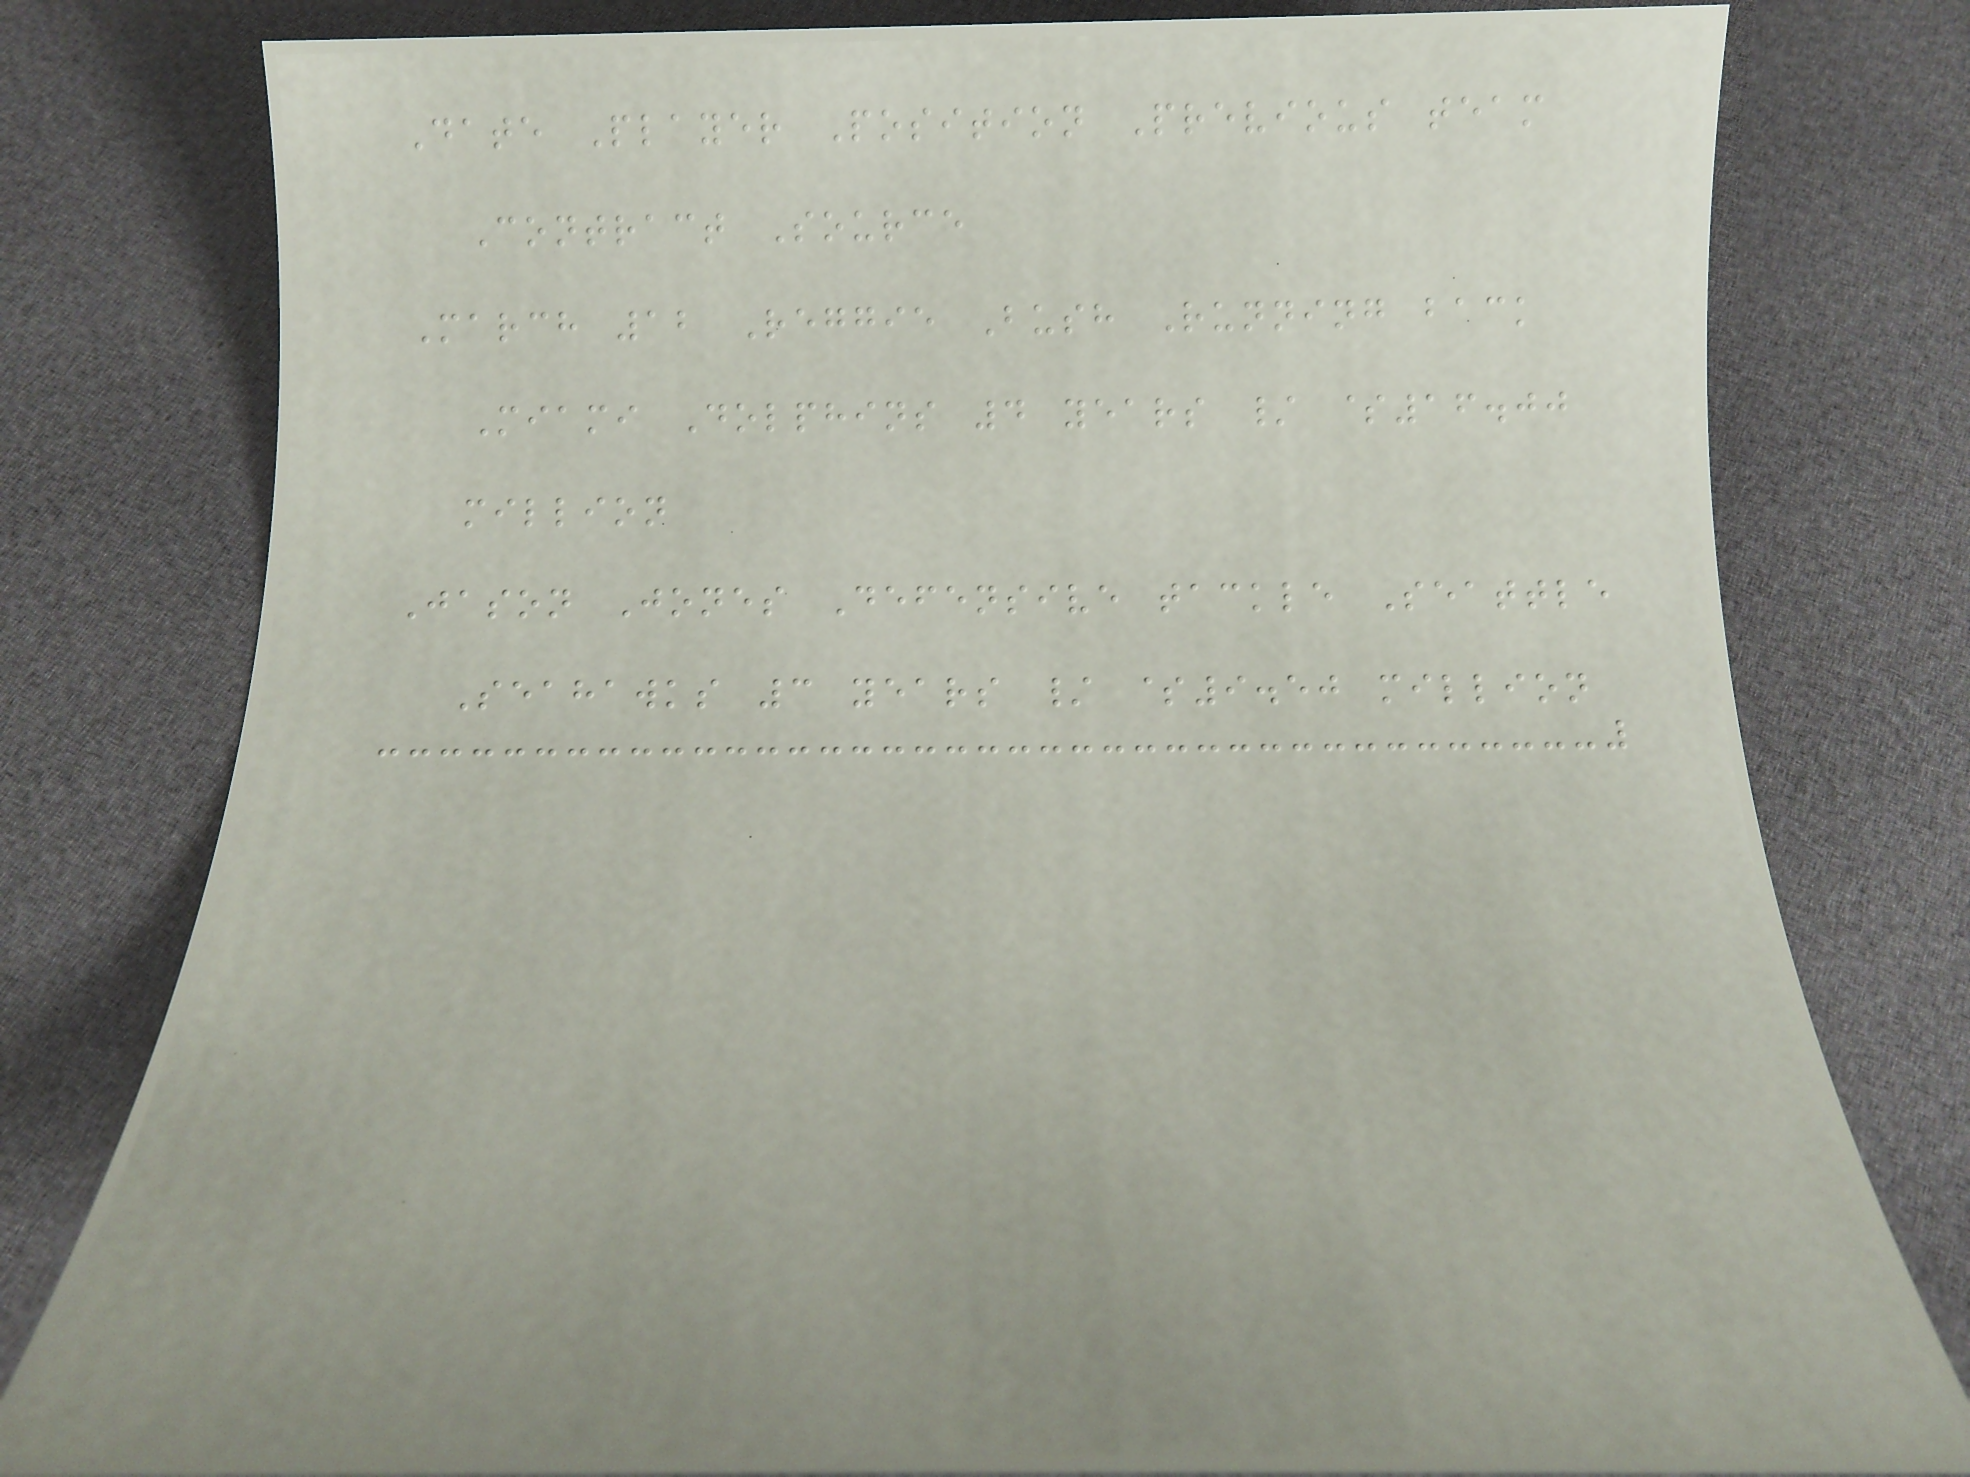Date Player Position Previous team
Contract Source
March 12 Reggie Bush Running back
Miami Dolphins 4 years / $16.00
million
Jason Jones Defensive tackle Seattle
Seahawks 3 years / $9.50 million
